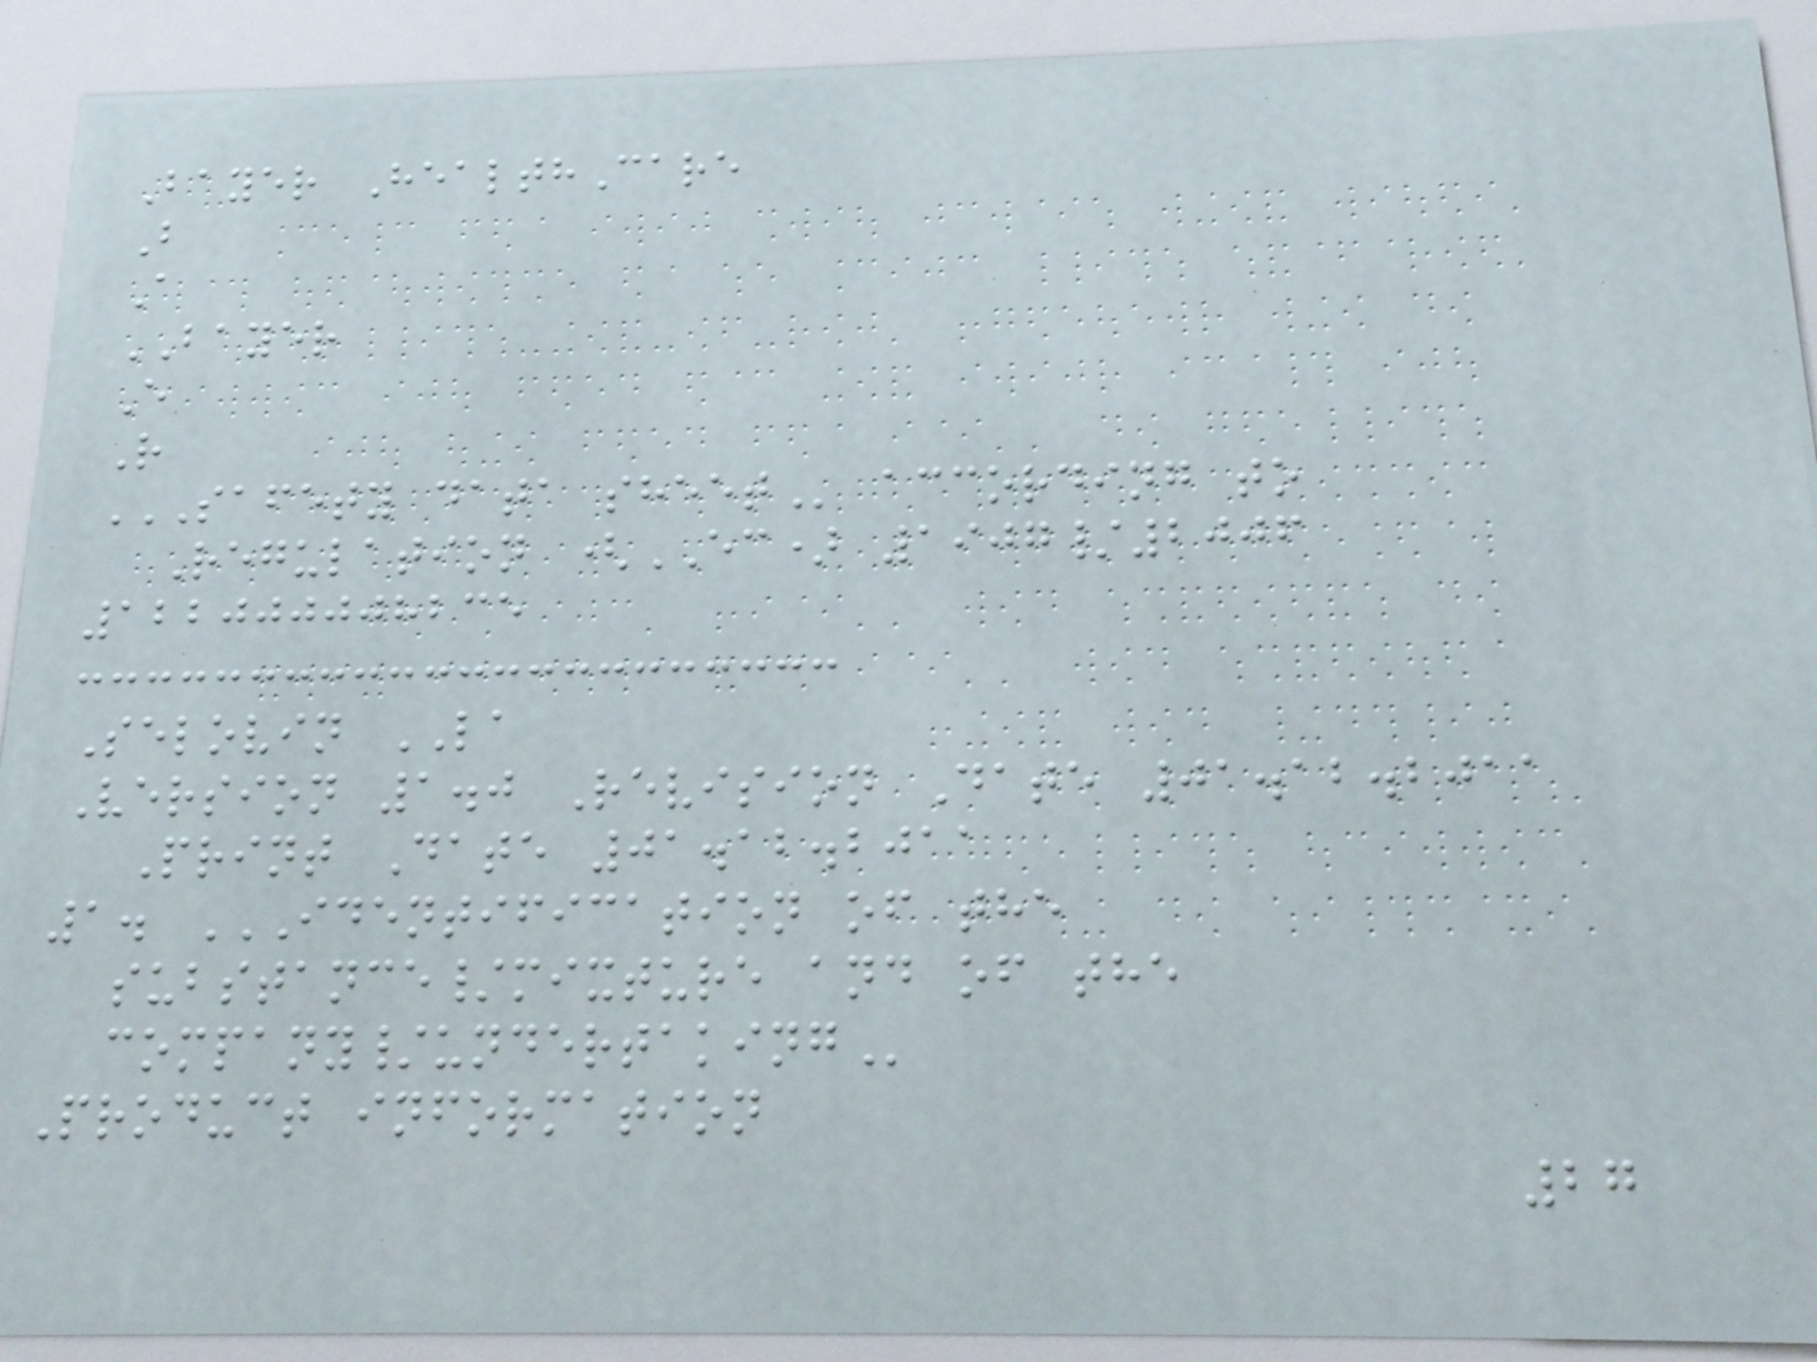Bayer HealthCare
B
A
BAYER
E
R
SAFETY DATA SHEET according to
Regulation (EC) 1907/2006
122000008235
Selovin LA
Version 1.0 Revision Date 01.12.2011
Print Date 01.12.2011
1. IDENTIFICATION OF THE
SUBSTANCE/MIXTURE AND OF THE
COMPANY/UNDERTAKING
Product information
27
